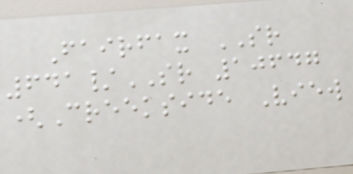Fairfax SR
641/SR 10647
(Creekside View
